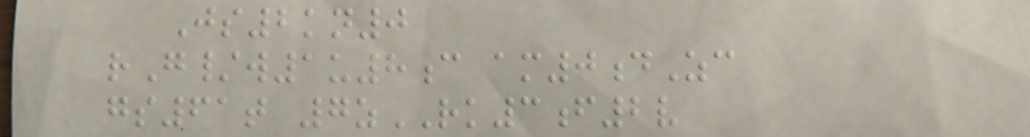Js2kn0
rG/w1u8c am0dZc
gs61t 7zRK3f2v
